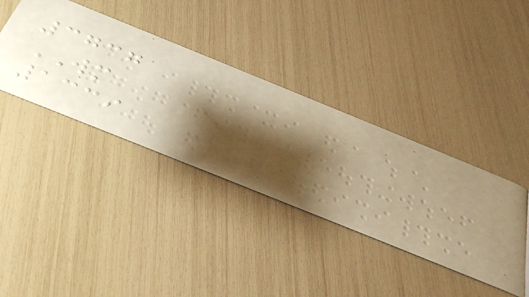3737
WM
1339
